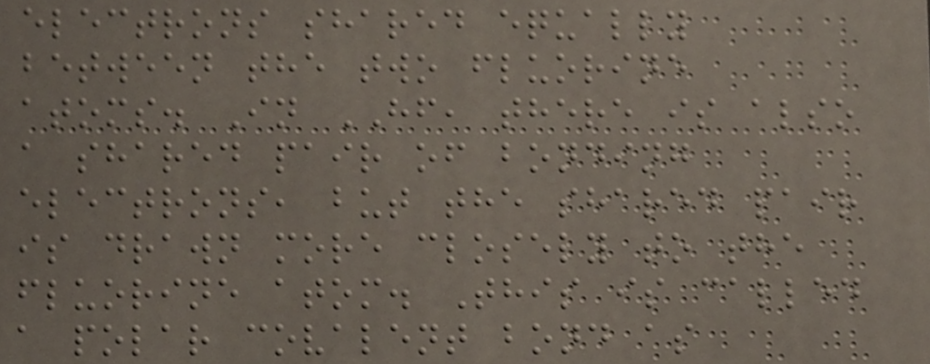electrons shared equally
between the two fluorine
atoms. In HF, there is also
a shared pair of bonding
electrons, but the shared pair
is drawn more closely to the
fluorine atom. This is called
a polar covalent bond as
